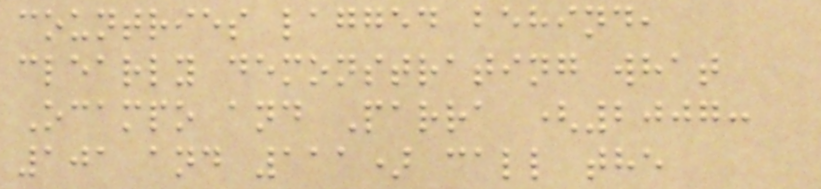countries lagged behind,
clearly demonstrating what
Ocampo and Parra (2007:
101 and 111) call the
